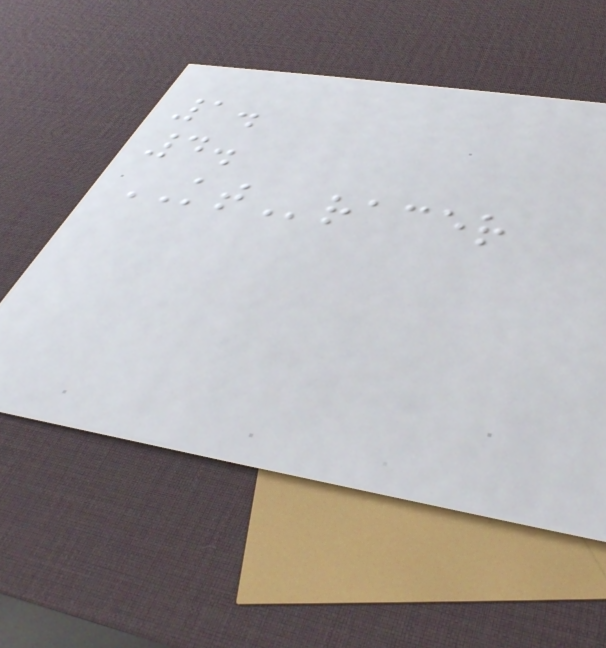1.
4.
KTracer
